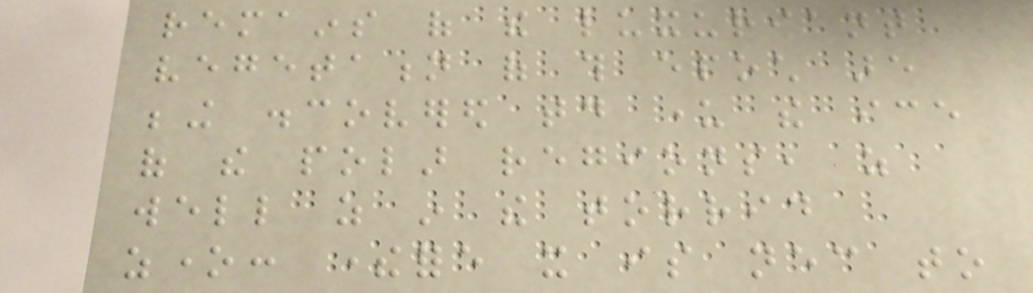remains of the luxuriant
vegetation of this epoch are
being discovered today under the ice
of the polar regions, as
well as in the torrid
zone: therefore it is necessary to
